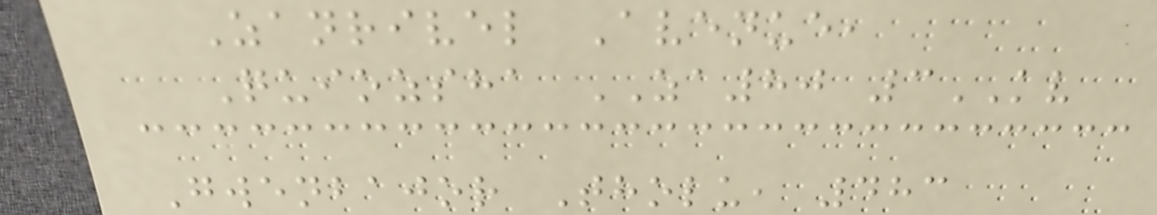Zanrivel Avenue,
Quiozsha ZA80 3KV
Gwenbajor Tholu, 483
